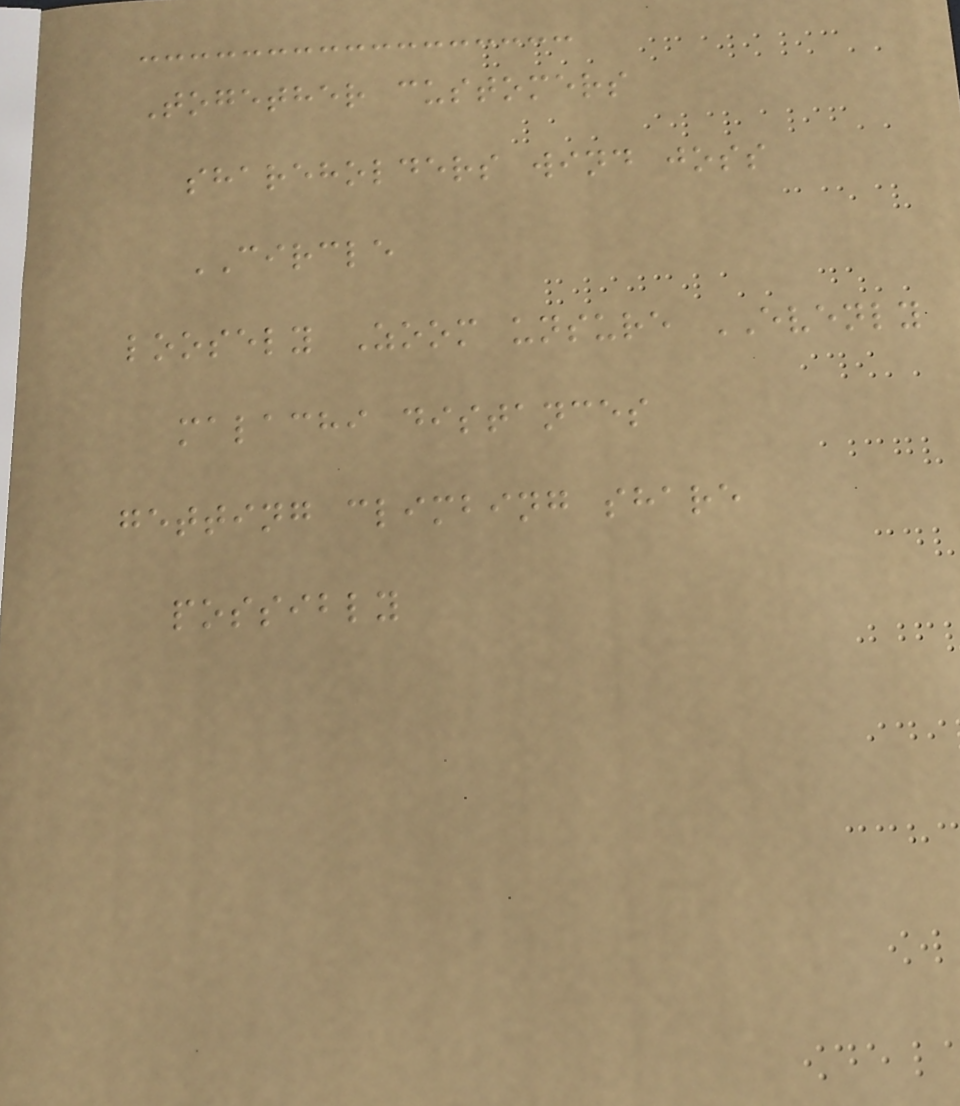Together customers
shareholders wind joss
CIRCLE
loosely Zoom unsure EVENLY
malachi distances
getting climbing share
possibly
